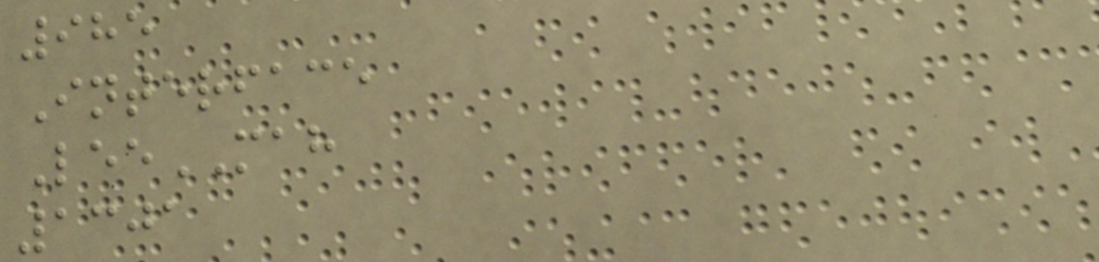985
Interface
LeeMAH
1301
